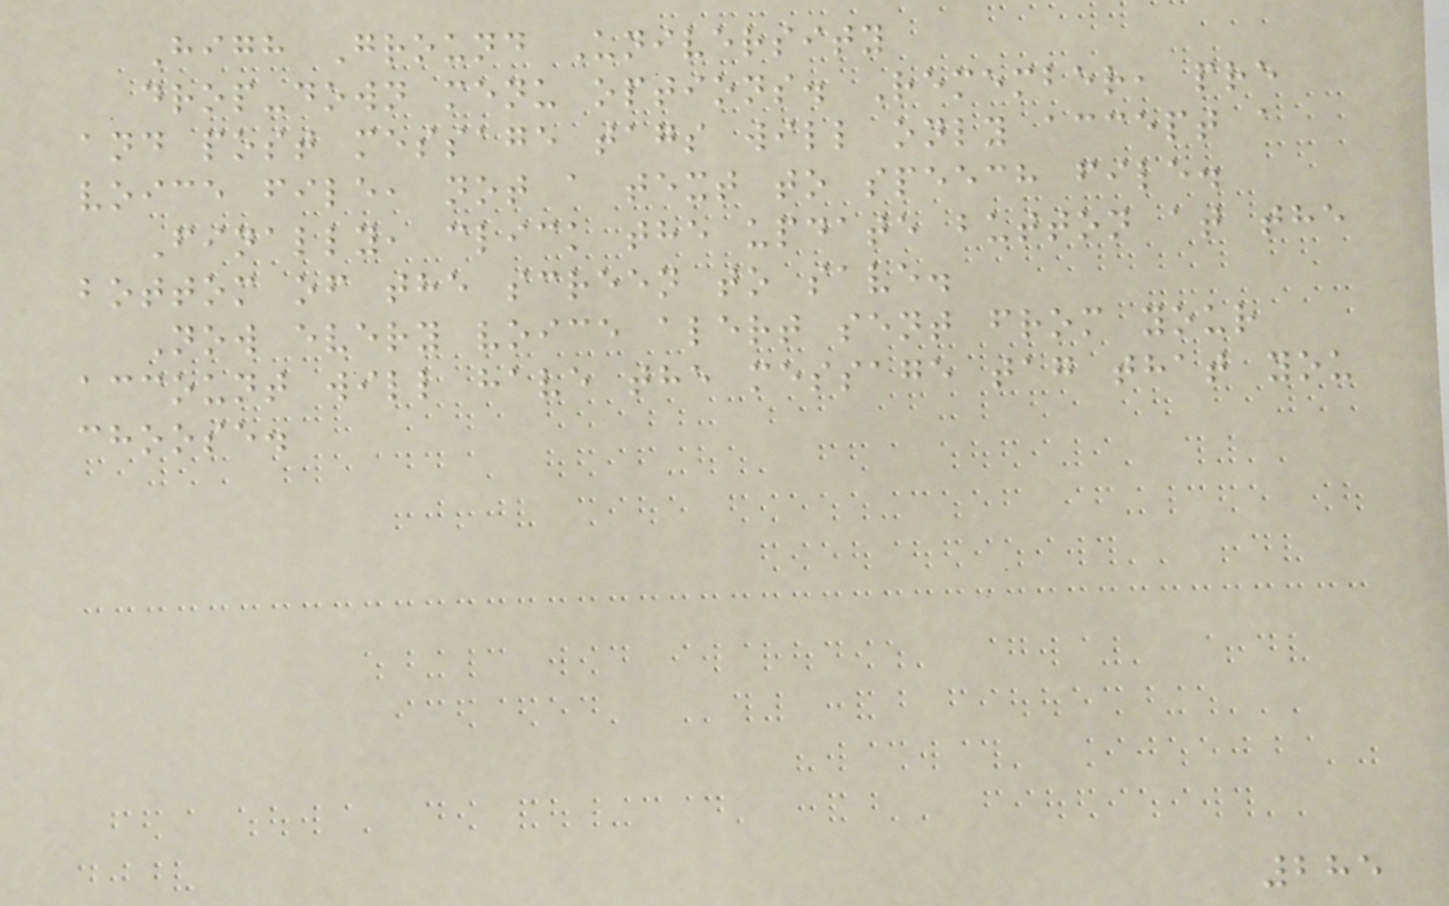High Ground University
drop-down menu options. Remember, pre
and post message tags will only accept a
voice file, not a text to speech file.
Finally, click the update button at the
bottom of the screen to save.
Now every voice alert sent from your
account will have the message tag that you
choose.
285
